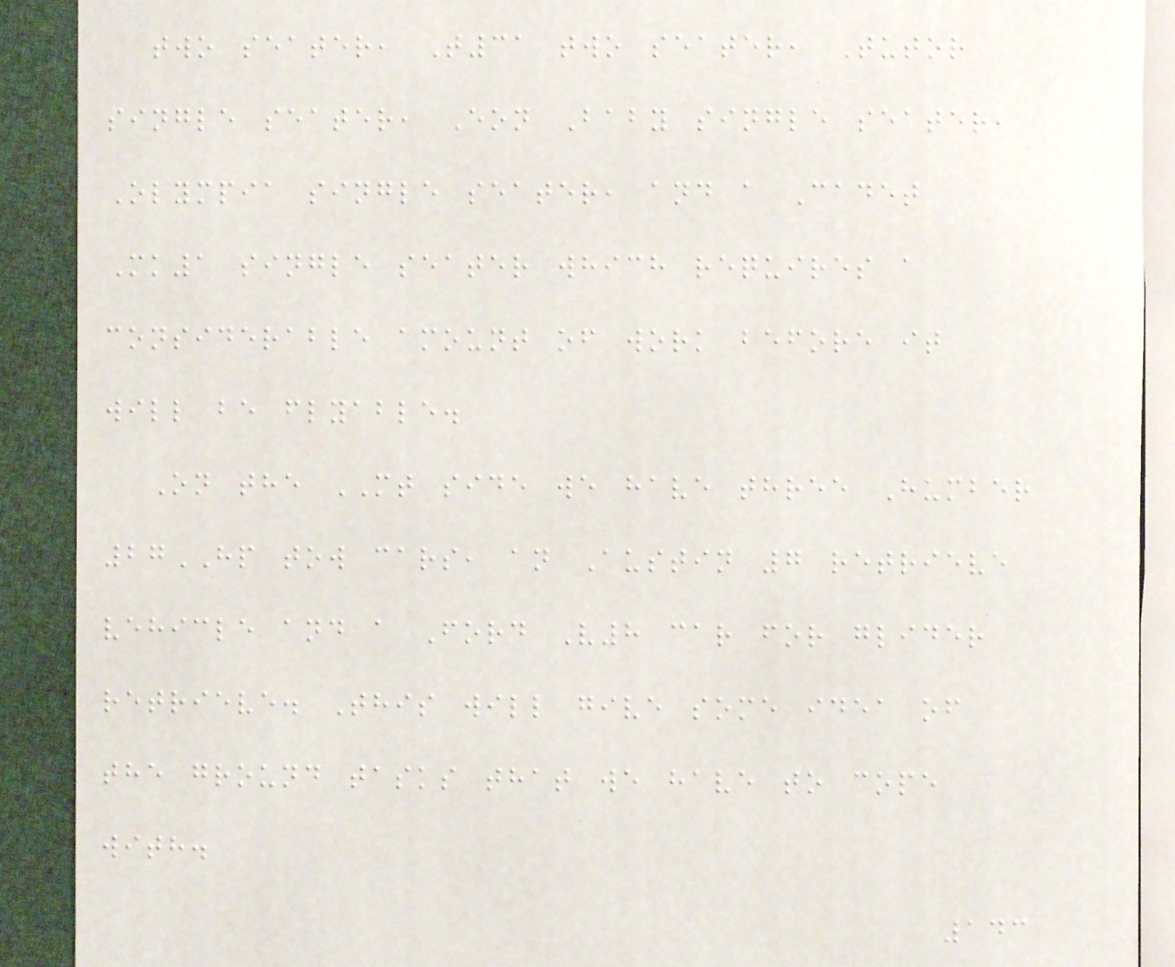two seater, T31 two seater, Tutor
single seater, Eon Baby single seater,
Olympia single seater, and a Cadet
Mk1 single seater which requires a
considerable amount of work before it
will be flyable.
On the MT side we have three Humber
27HP tow cars, an Austin 7 retrieve
vehicle and a Ford V8 car for glider
retrieve. This will give some idea of
the ground tasks that we have to cope
with.
143
